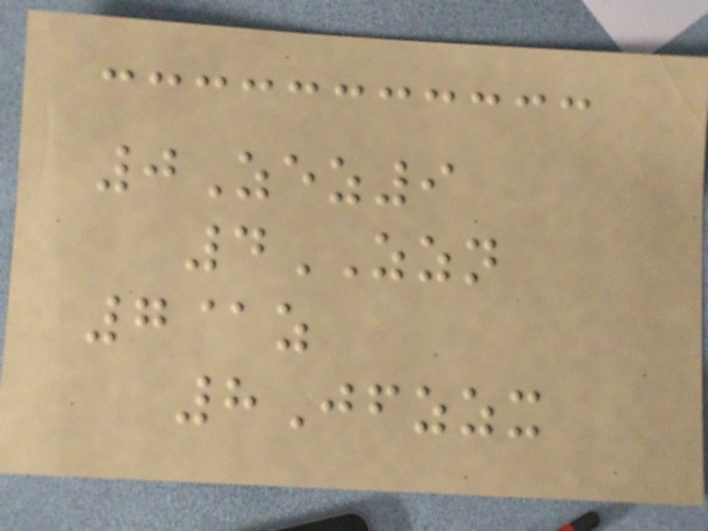0Zez9
4ZZN
7@z
8Jfzzx
